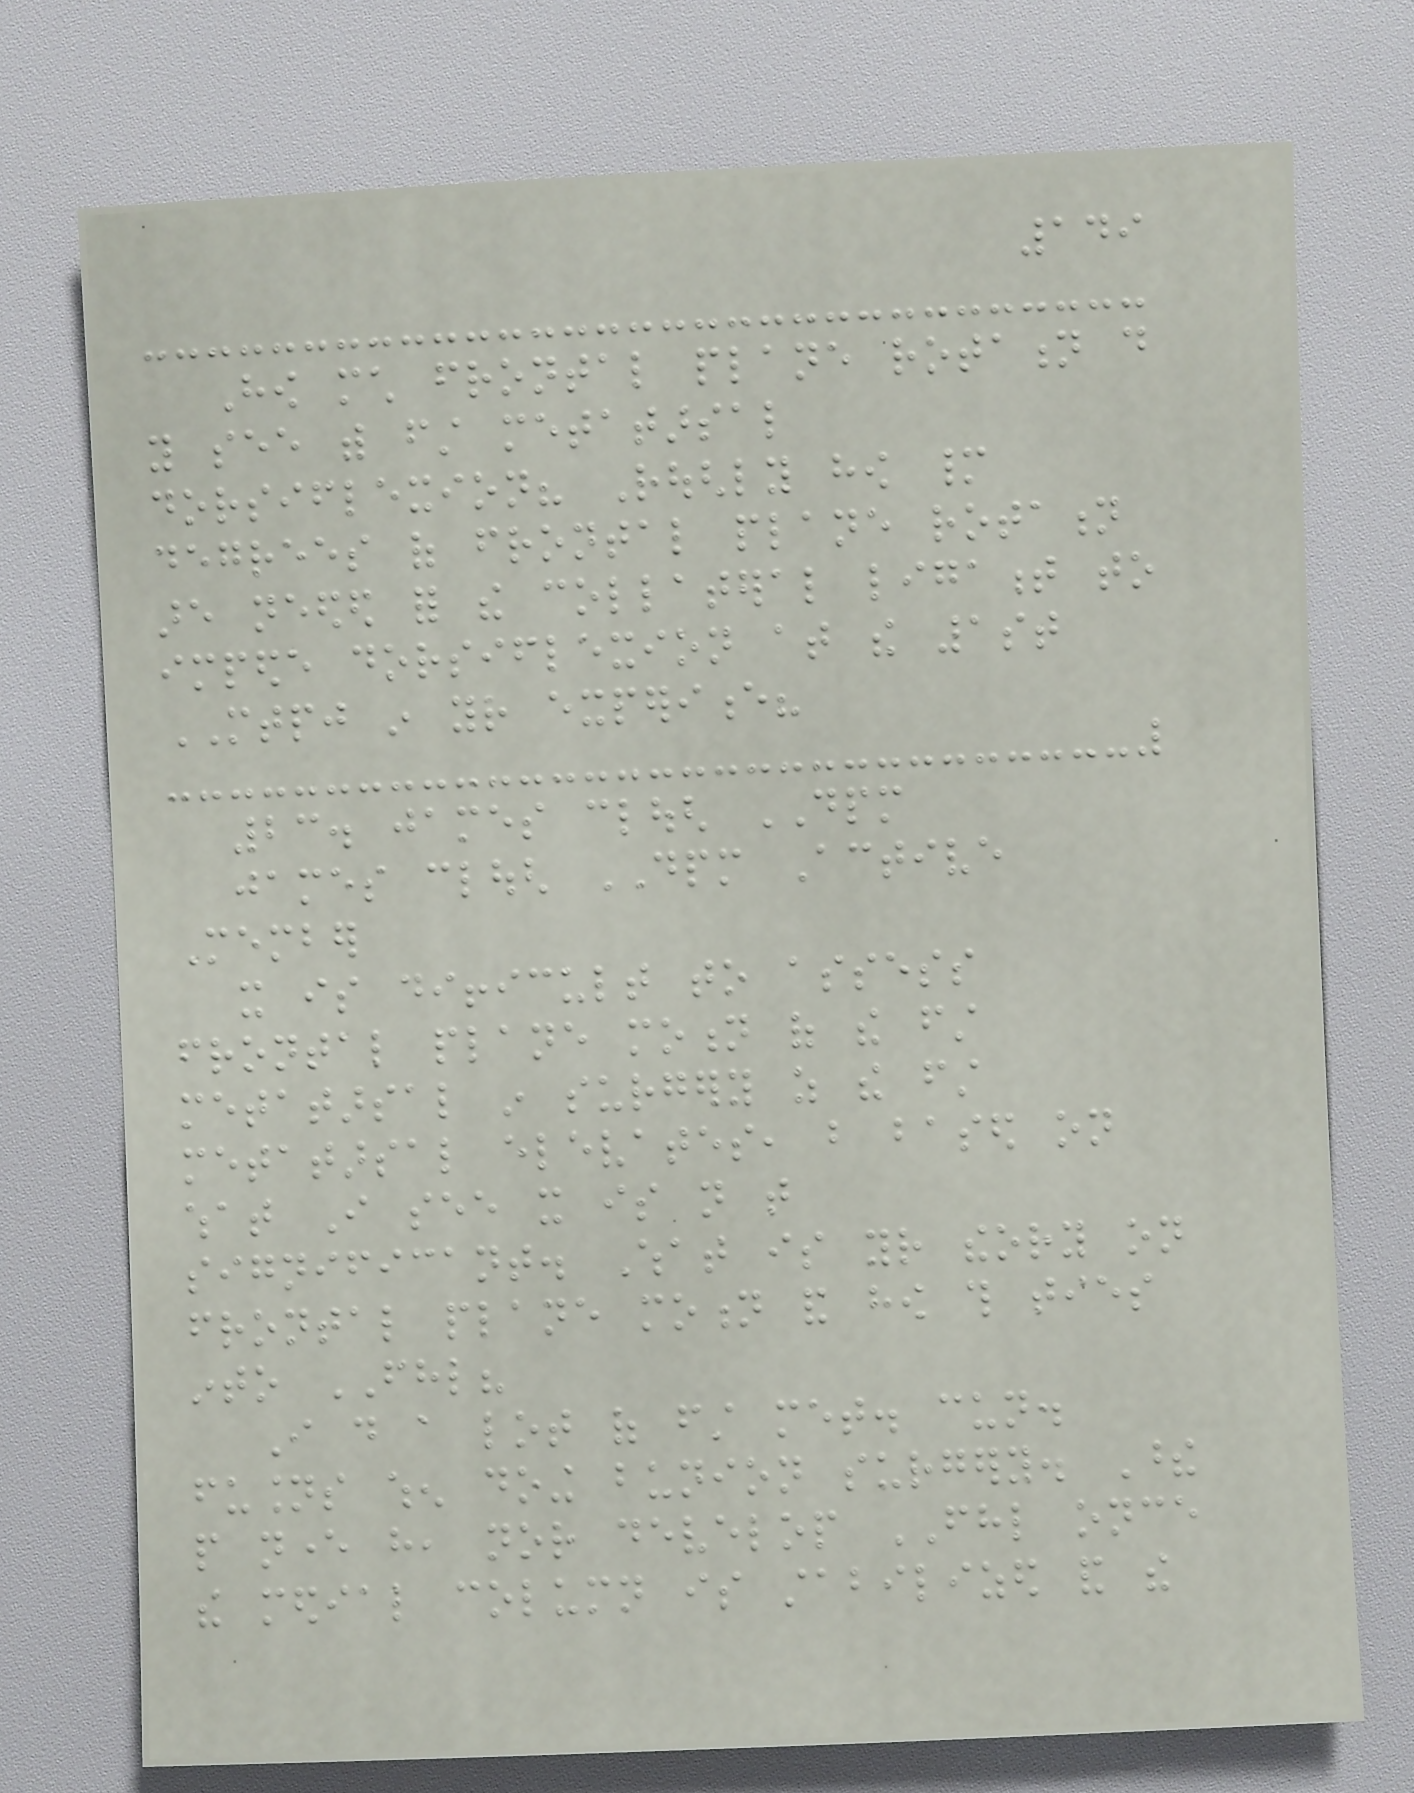149
How much frontal plane rotation do
you see with first metatarsal
dorsiflexion? Roughly how many
degrees of frontal plane rotation
are needed for the collateral ligament to
impede dorsiflexion at the 1st
MTPJ in your experience?
23. james clough DPM
james clough DPM Active
Member
it is difficult to assess
frontal plane motion of the first
metatarsal in surgery as the first
metatarsal elevates, but based on
what I see it is not that
significant. What is your theory on
frontal plane motion and how this ties
into FHL?
I do a lot of first met. cun.
fusions when doing bunion surgery. These
people never have, nor develop FHL once
the medial column is stabilized and the
